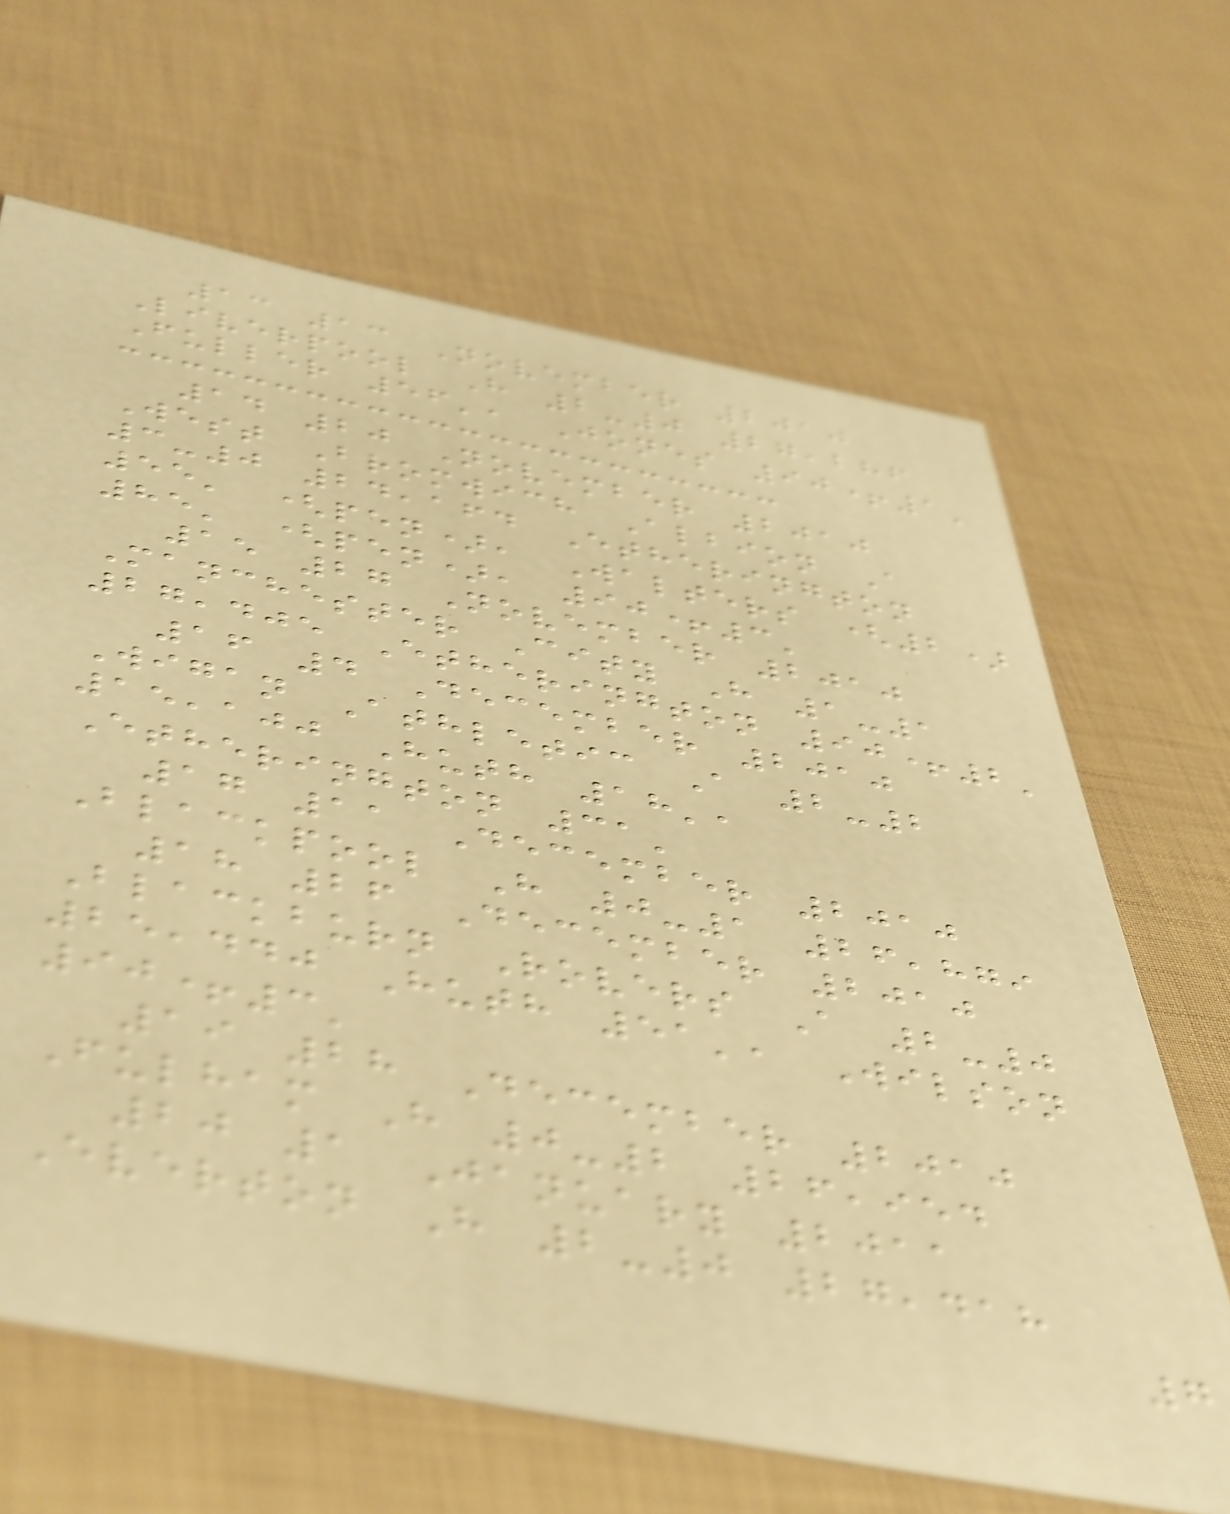13 13 November 2010
Liverpool H 2-0 27,286
Fuller 56', Jones 90+1'
14 20 November 2010
West Bromwich Albion A
3-0 24,164 Etherington
55' (pen), Walters (2)
85' (pen), 90+3'
15 27 November 2010
Manchester City H 1-1
27,405 Etherington 90+2'
16 4 December 2010
Wigan Athletic A 2-2
15,100 Huth 18',
Etherington 31'
17 11 December 2010
Blackpool H 0-1 26,879
18 26 December 2010
Blackburn Rovers A 2-0
25,440 Huth 51', Wilson
90+3'
19 28 December 2010
Fulham H 0-2 26,954
20 1 January 2011
Everton H 2-0 27,418
7
